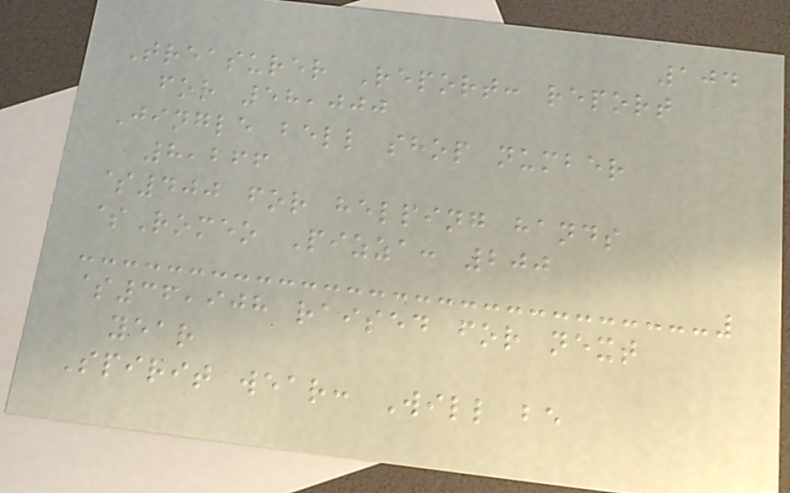104
Treasurer Report: report
for 58,000
Jingle bell shop number
8,266
$400 for helping hands
$Romeo Pizza: 200
$36,908 raised for next
year
Spirit wear: Will be
